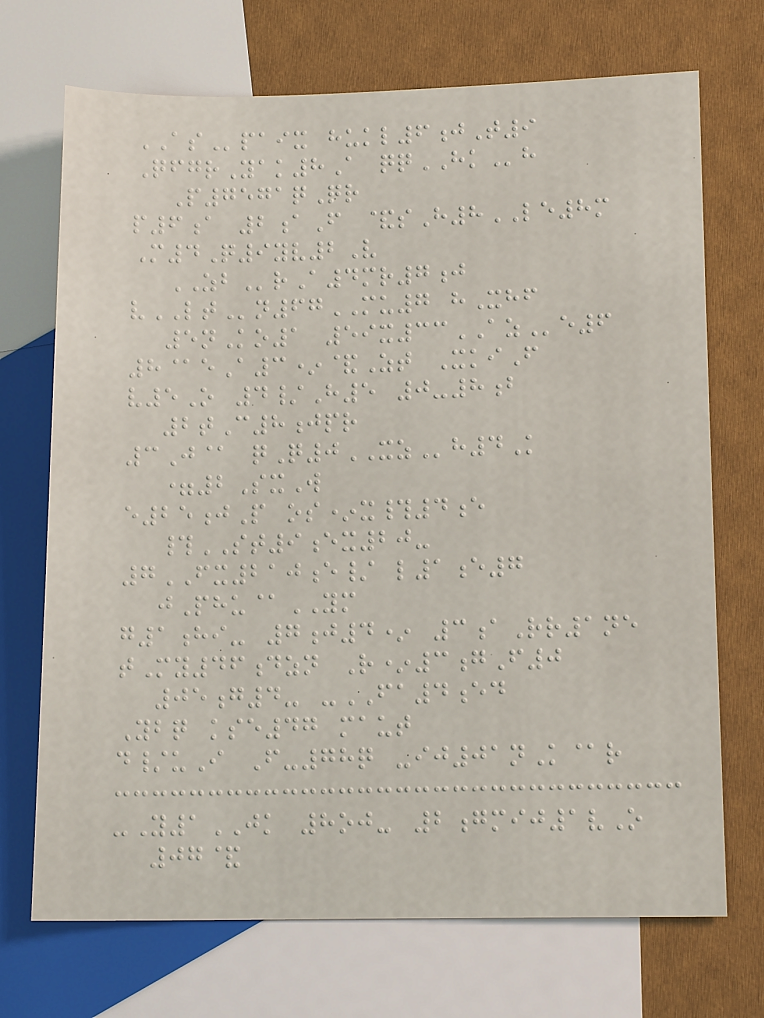ASpaix hukl6jT9
QfgrYak8A qqHKh
P7571qQr
p6a 2aF &sH8LE8m
M4Q9yv2V
ZBrA4mr7j
vLTn67MU7 hXhf
5nKo1 59x33AZe6
8@eA3*&Zt XkiF
v5O 4/H5 0-8b
2tC8jpr
3J@ qQ0XZh4K
=2SxW
e25jP os*x#4e
#ST9ex20-
7FX210e/ l1e7
jPhu@YM
g1hi- 7j4* 3aRr1ne
tMy46dzn R*3gF0
05g4- -FA4ed
Ybq kse47 maut
d/uI F-78q -ij01nK@r
-Y1JK 8oj- 2gmij1vO
07&
